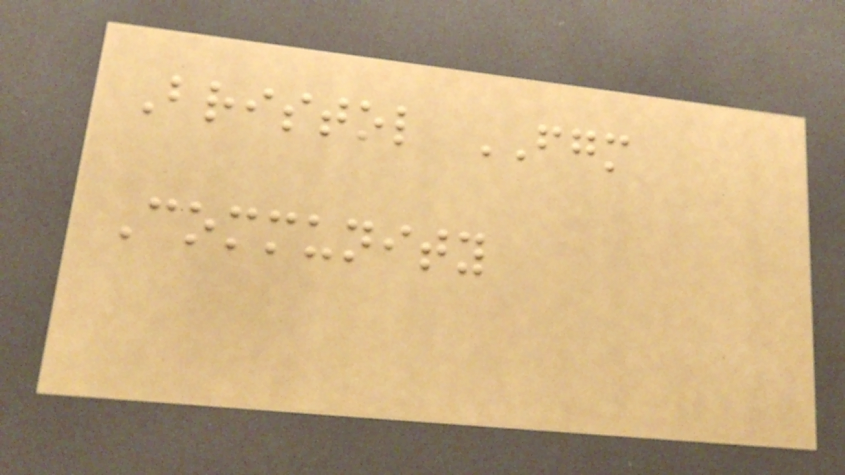Bristol FGM
Community
